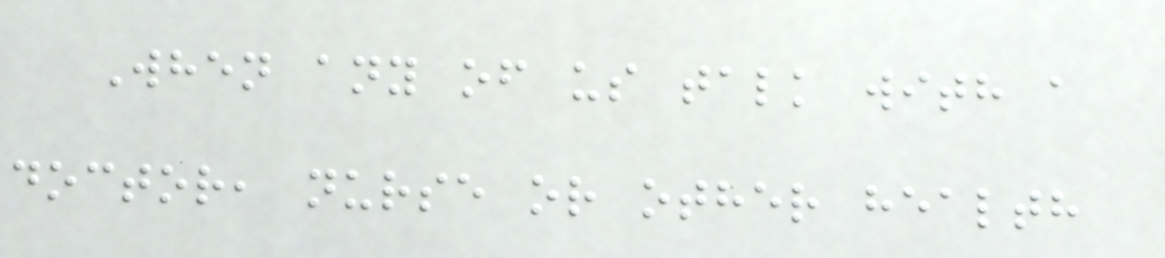When any of us talk with a
doctor, nurse or other health
